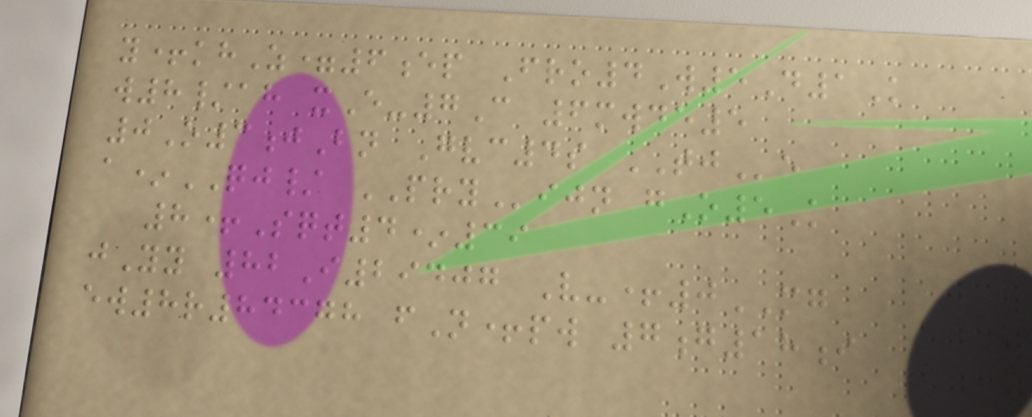y+khZ=6ep Fro4W5D1K
w8/ah xE-7C 6mwde5
0O3jBn Gvc4s TJe
a*QJ/ PRYijn gO5K
8+Sqt4*39
jYy 82I29407 V-+0MG
ew8r84378 fN+pw 7g18i
